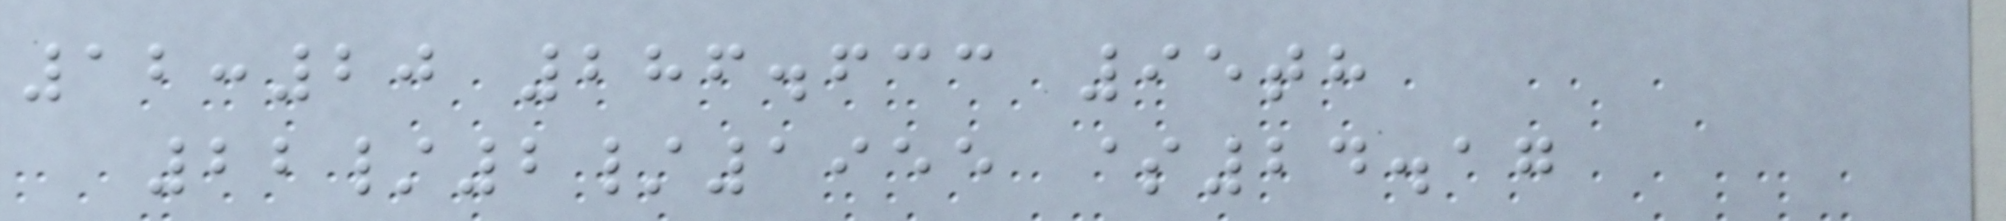12:20 286.633 95th
22/2/1955 $24.17
